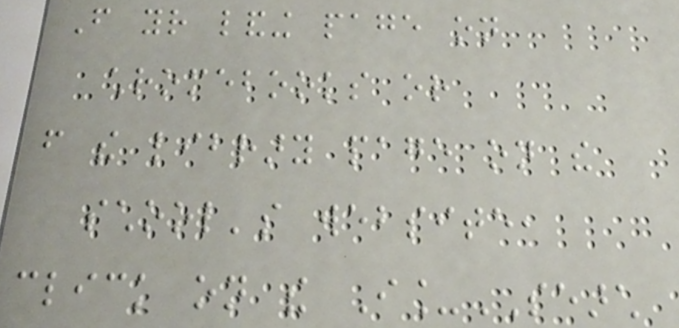From your landing page on
chromebooks or
from the library page on the
school's website,
click on the I_SEARCH
